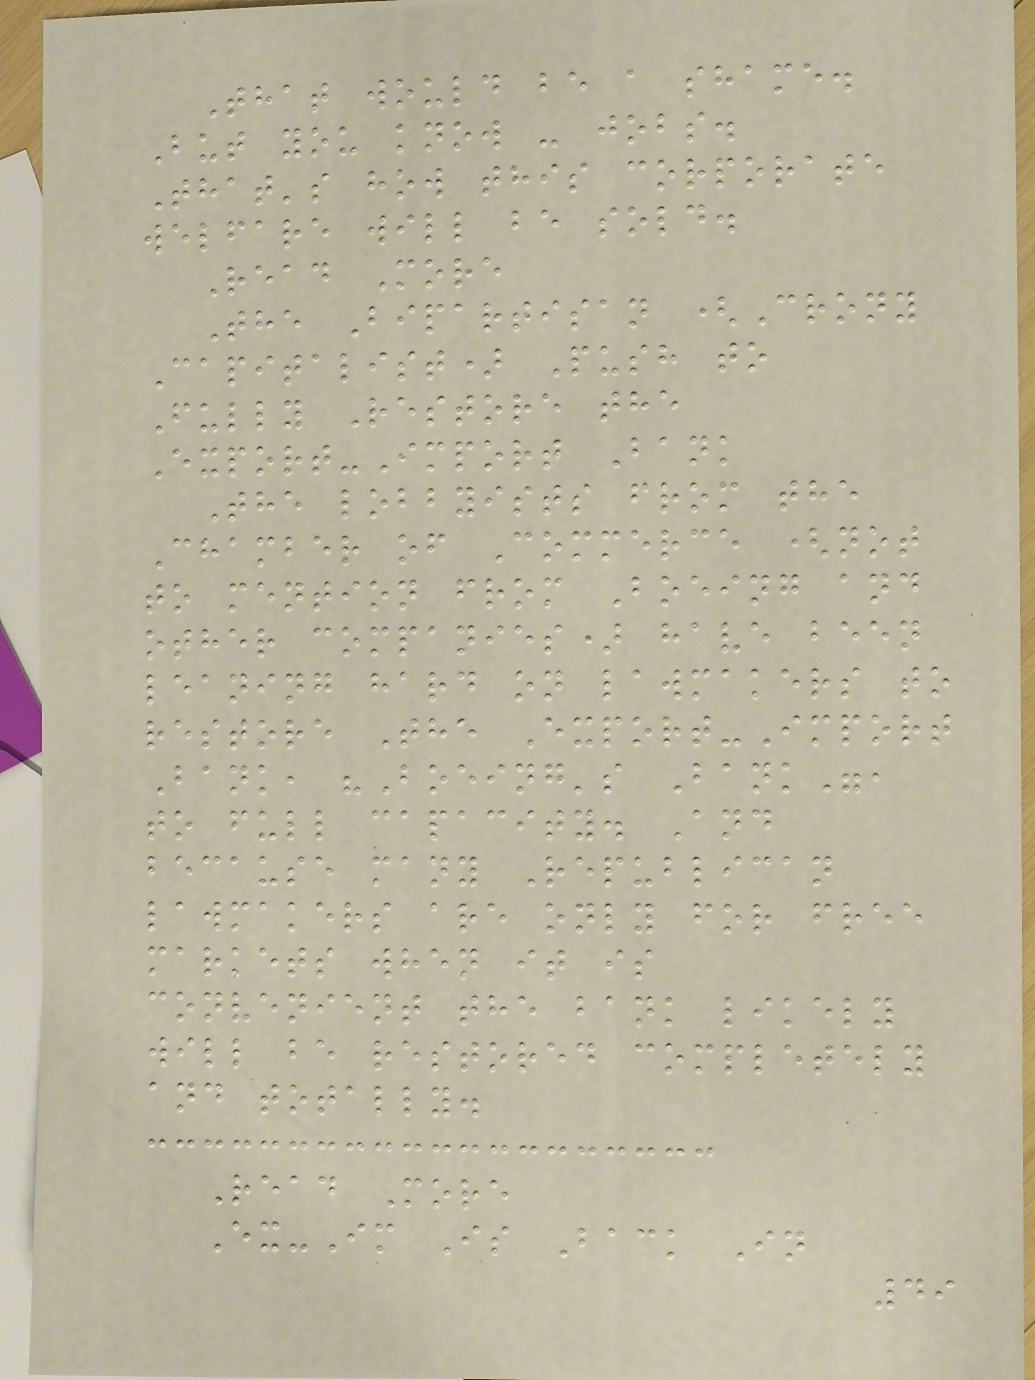That would be a shame.
But you know - jobs.
That's how this corporate
welfare will be sold.
Read More
The Bipartisan (Crony
Capitalist) Push to
Fully Restore the
Export-Import Bank
The lobbyists from the
Chamber of Commerce (not
to mention from Boeing and
other companies) have been
leaning hard on lawmakers to
restore The Export-Import
Bank, "Boeing's Bank",
to full capacity. And
because many Republican
lawmakers are only for free
markets when it is
convenient the bank likely
will be restored completely
and totally.
Read More
Ex-Im Is Back In
49
